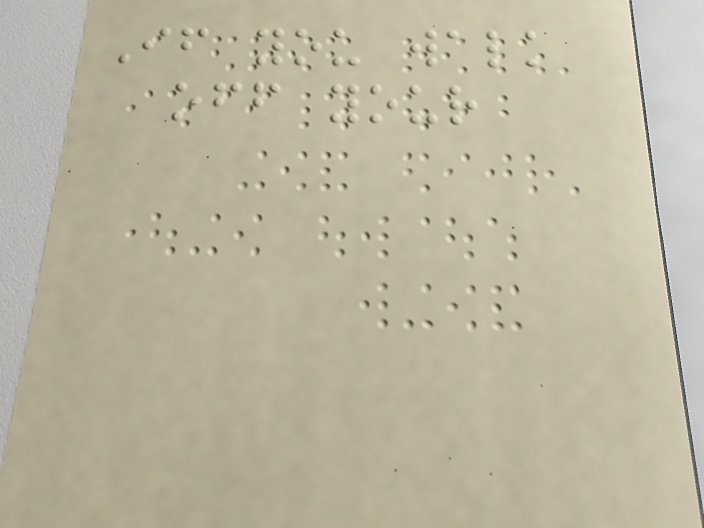If you walk
off your
